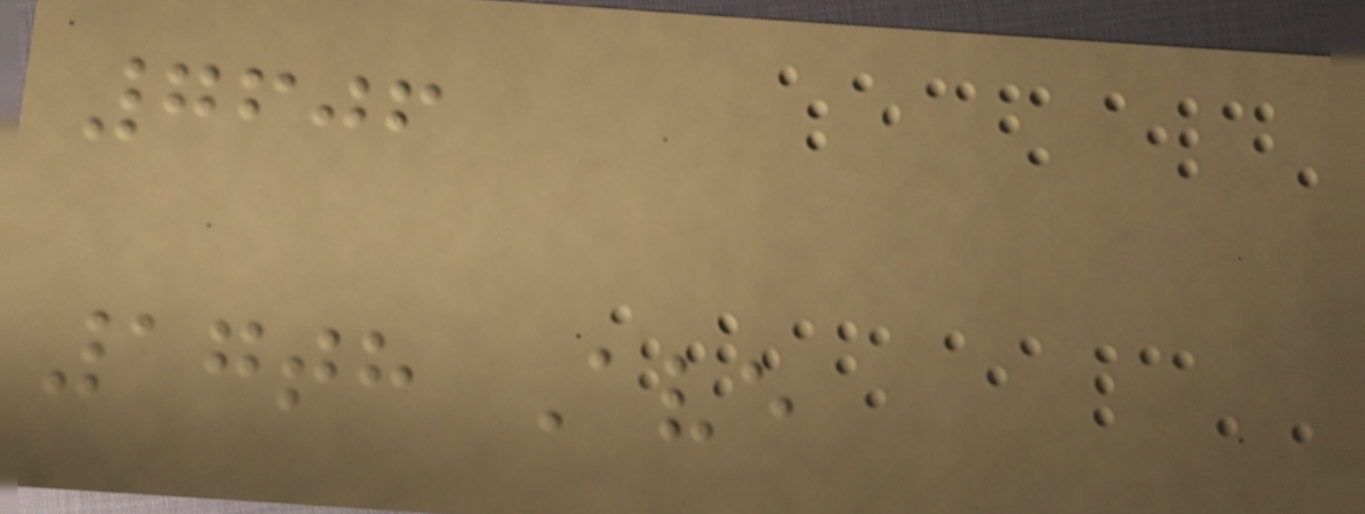7606
17th Ave
